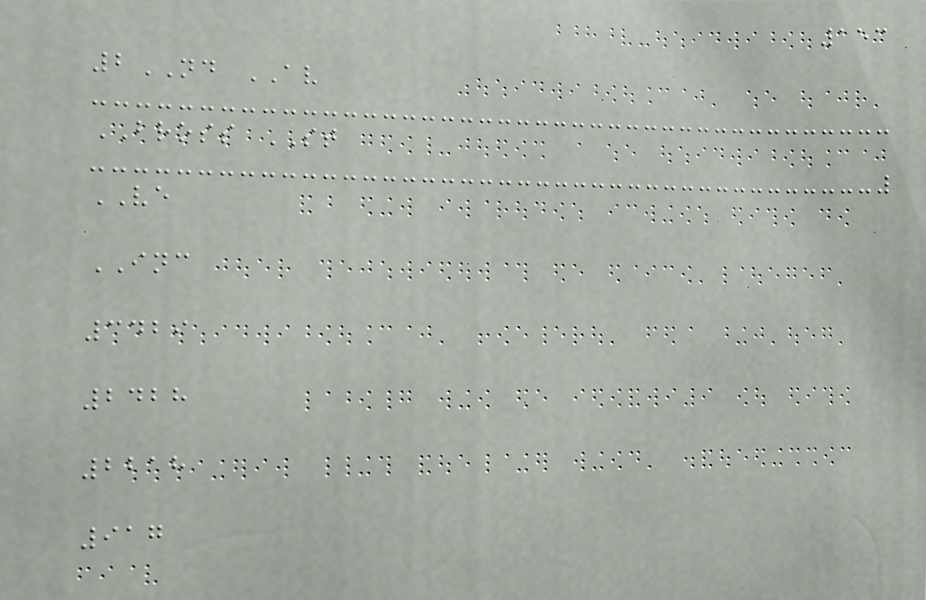153
2ND AV
BROSS ST
VE
INC
3429
2428
2218
917
